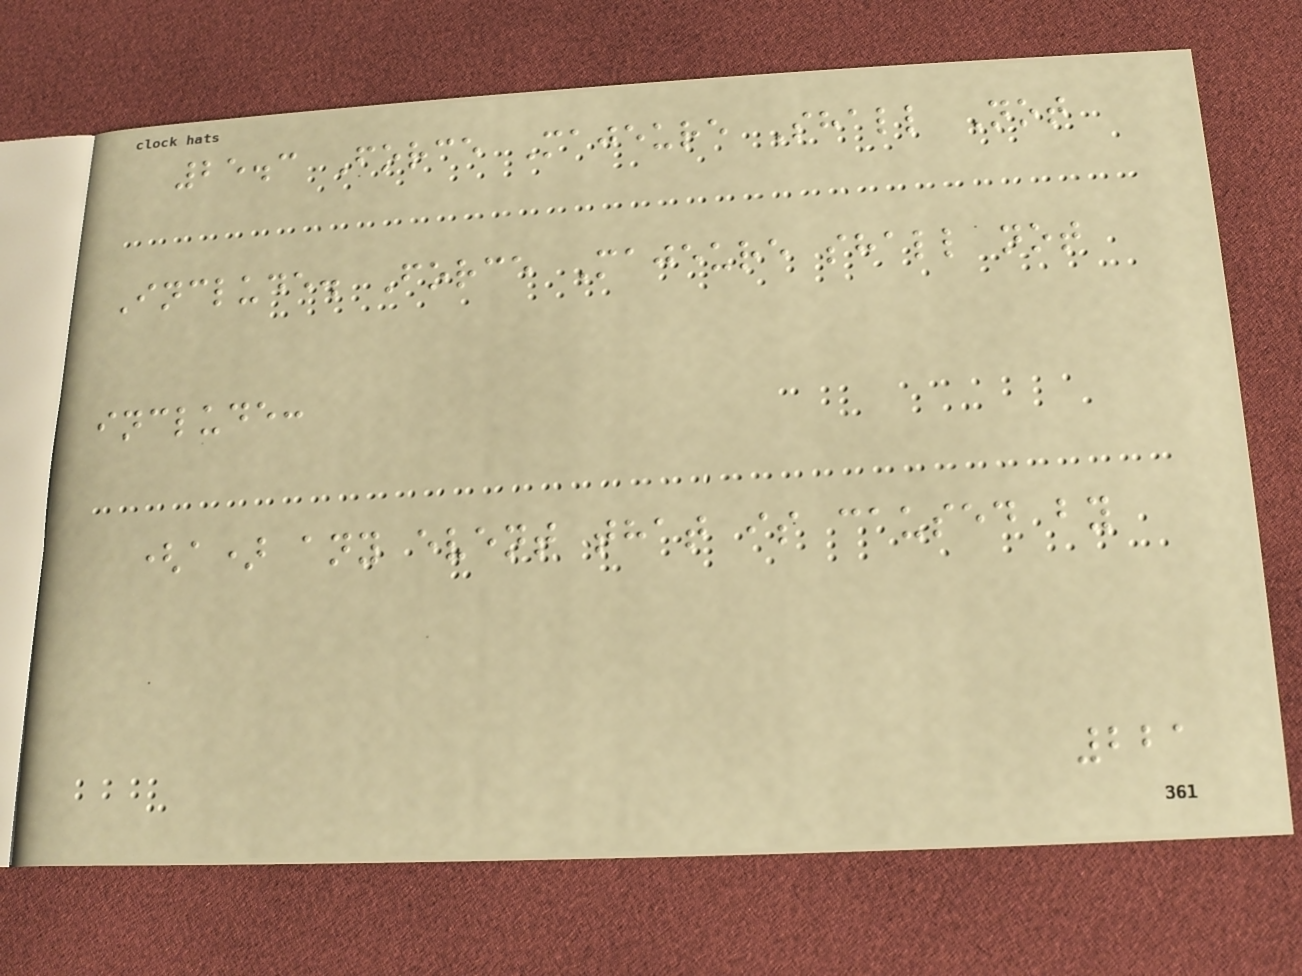25.3 Force Majeure Shall Not
Include. Force Majeure shall not
include:
(a) any event that is caused by
221
